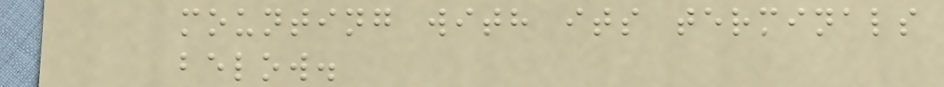mounting with its terminals
below.
